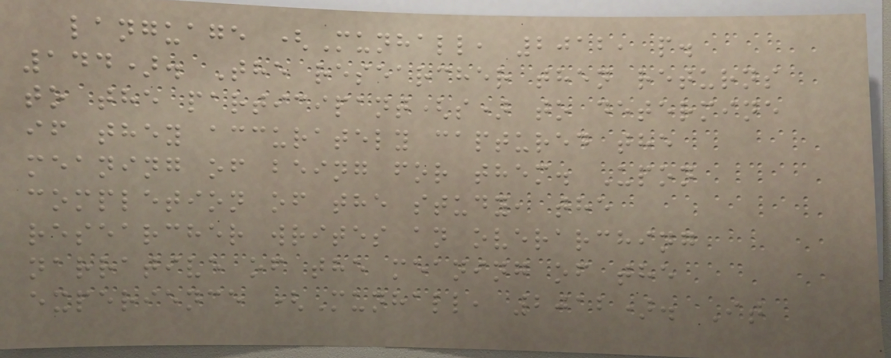language (Munhall, 2012, p.
144). The researcher then returns
to the participant(s) to determine
if they accurately captured the
meaning of being for them. Upon
completion of the study, the
researcher writes an overarching
narrative of the meaning of the
experience (Munhall, 2012). It
